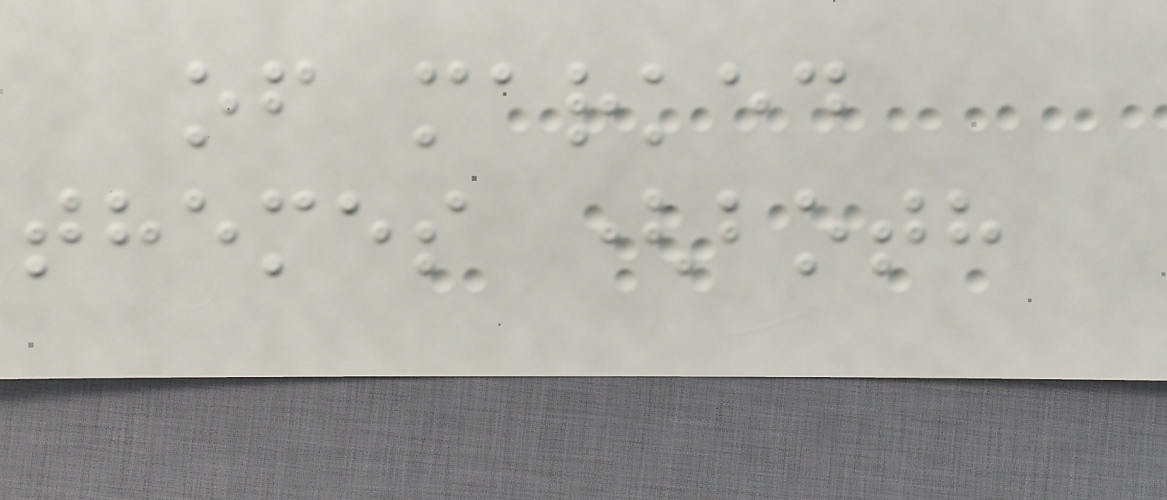of marked
themes (both
